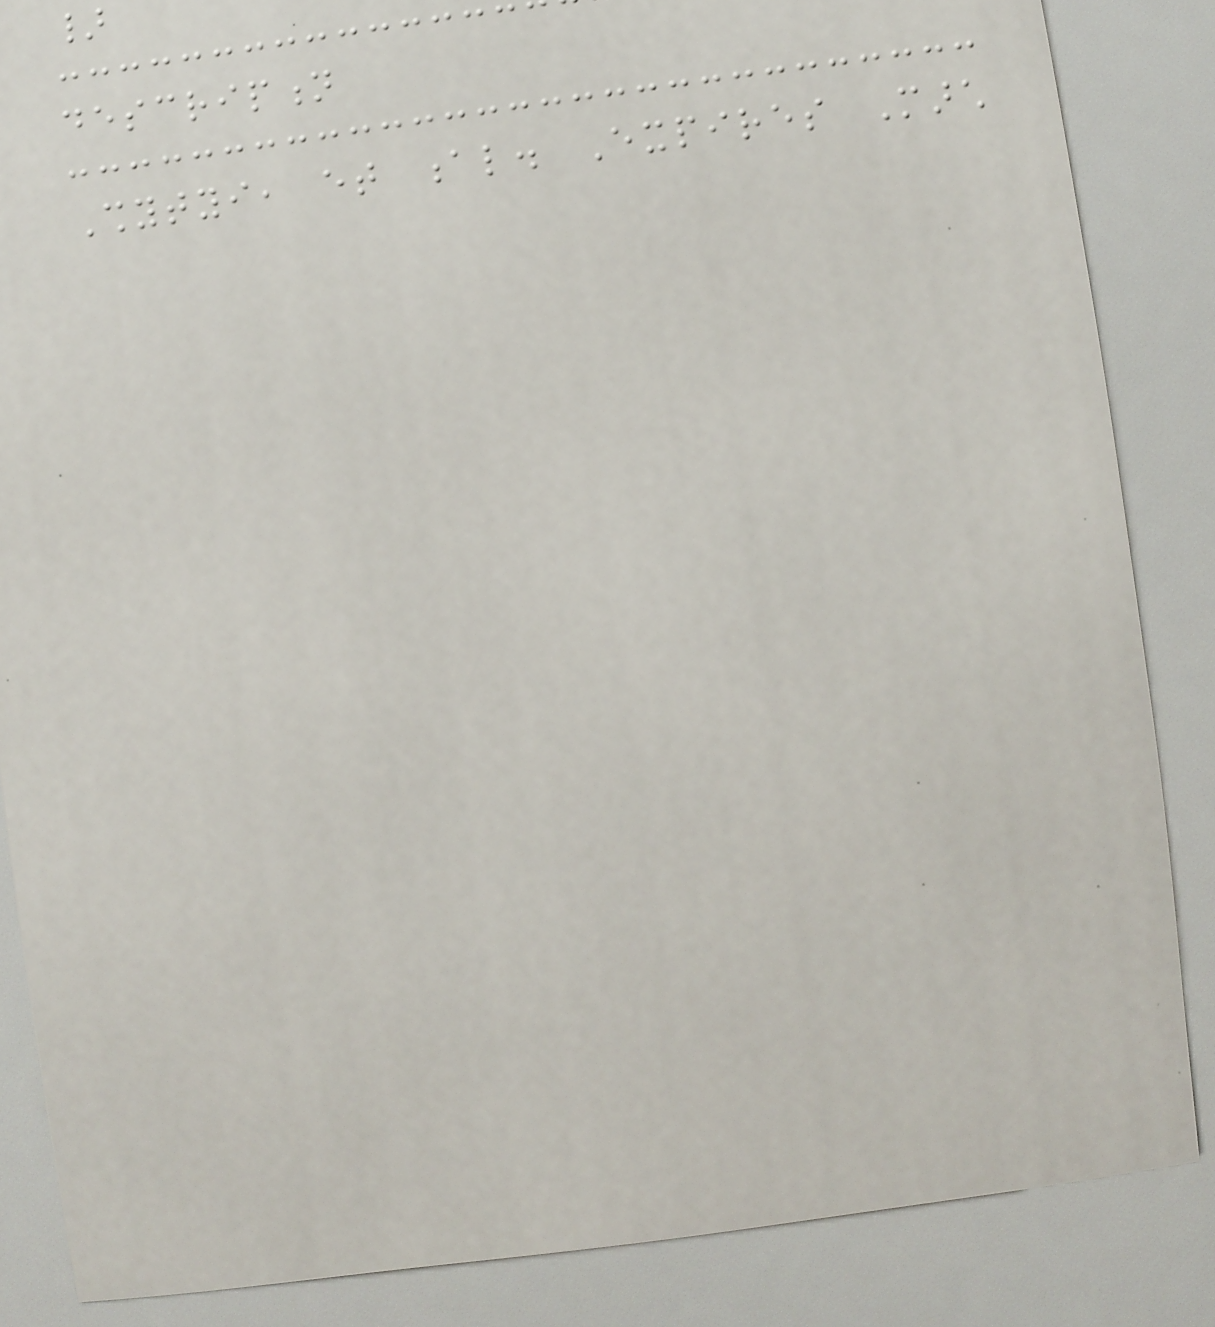}
description
Shytyi, et al. Expires March
